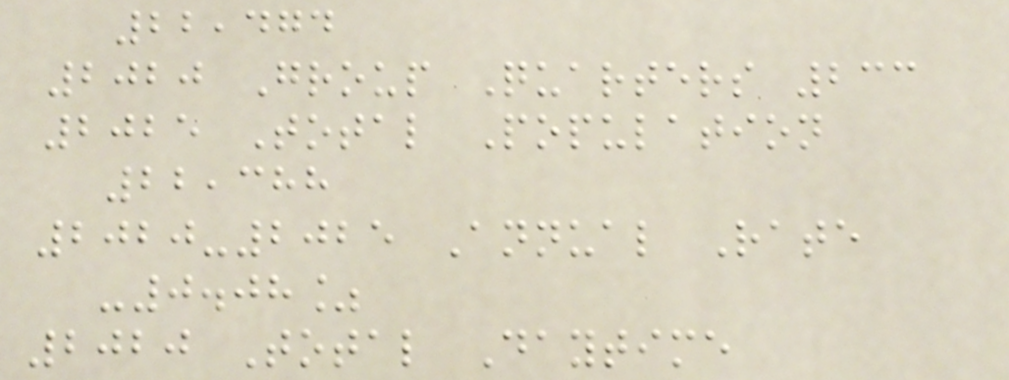22,474
2020 Group Quarters 233
2025 Total Population
22,388
2020-2025 Annual Rate
-0.08%
2020 Total Daytime
